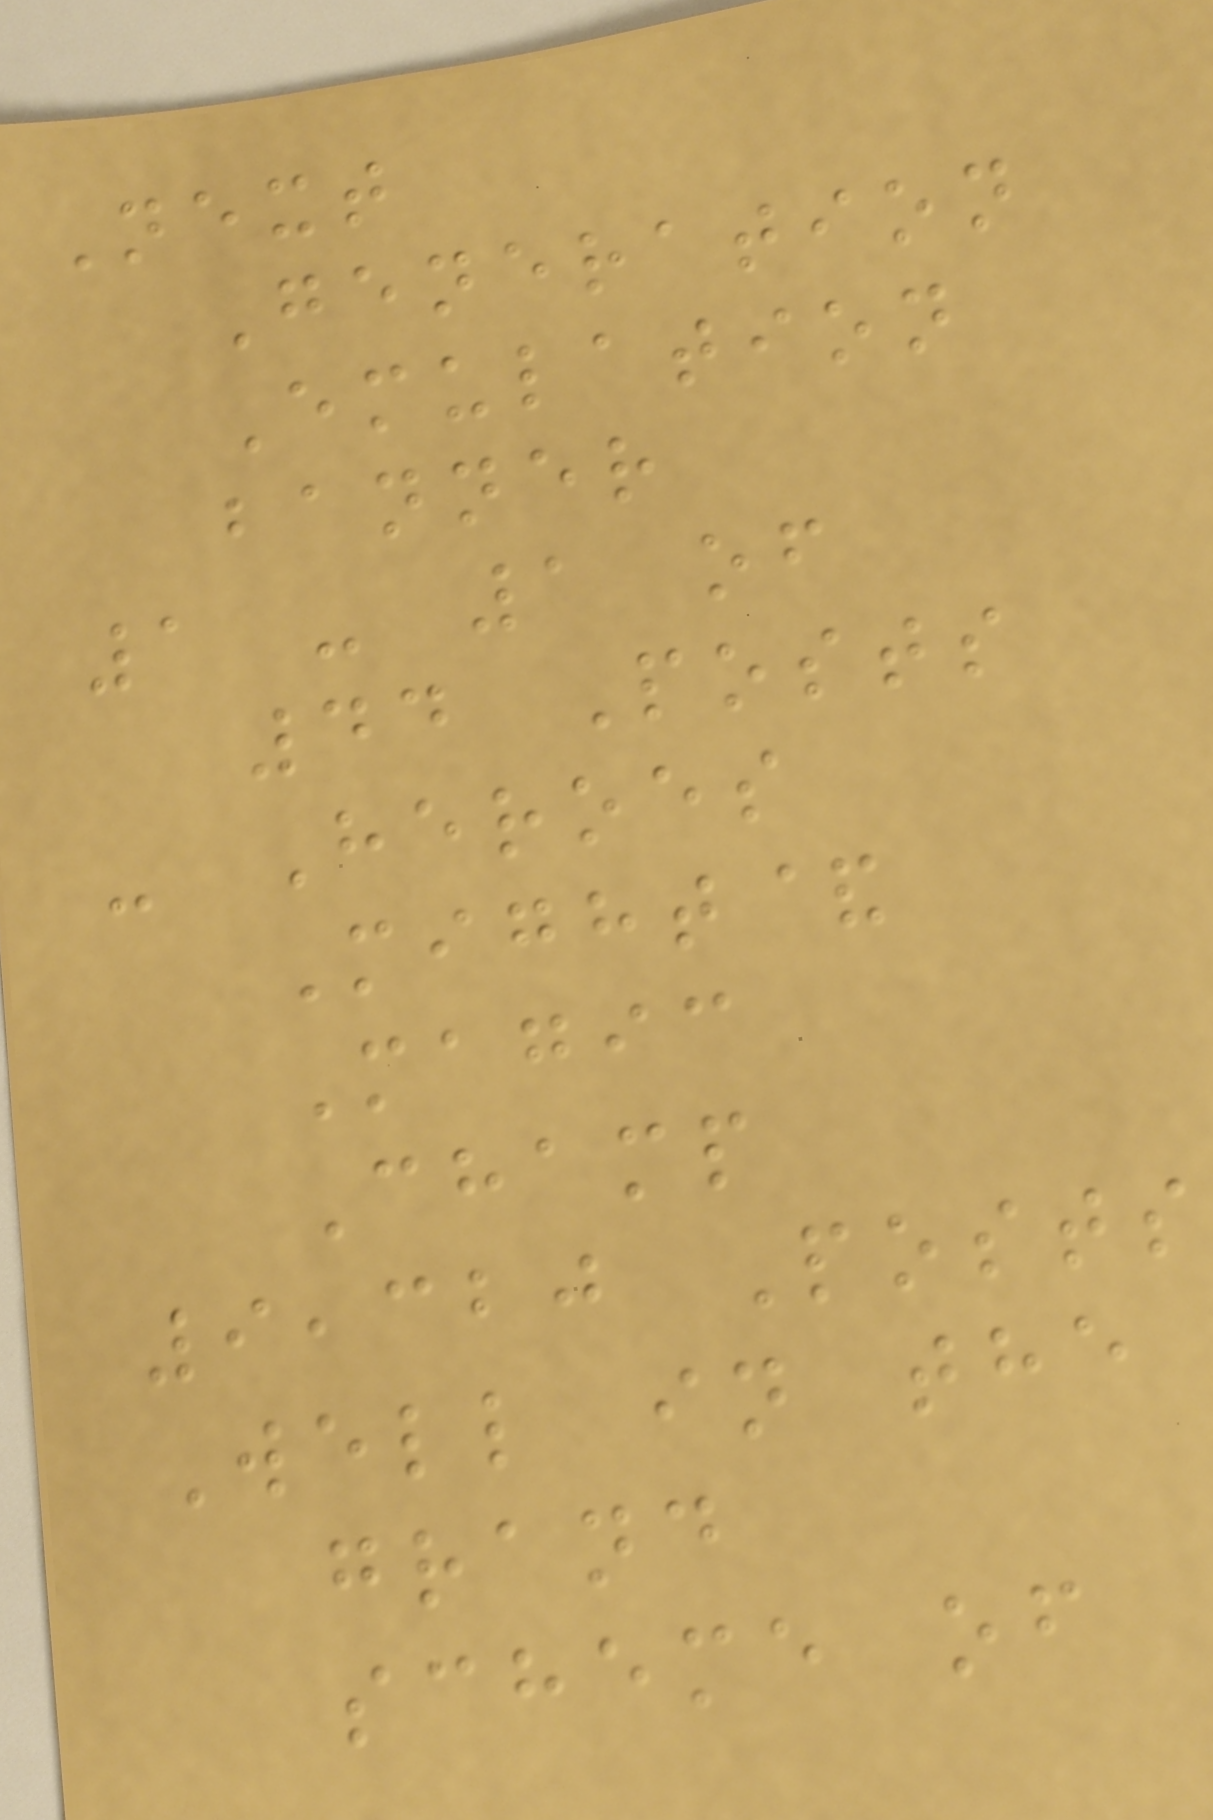Next
Generation
Emulation
banner
1 - 1 of
44 Posts
- Heroes
Might&
Magic
Champ
9,320 Posts
Well in the
grand
scheme of
